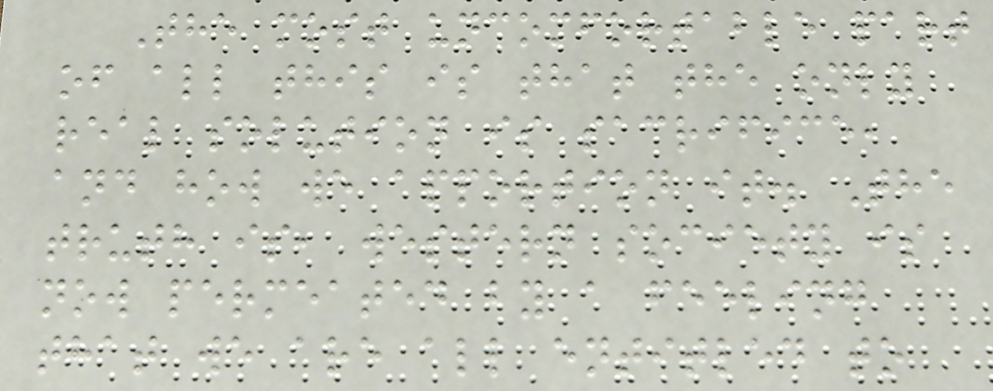The most uncomfortable part
of all this is that the only
real solution is sacrifice,
and how we apportion it. The
truth is, western society is
now permeated by a feeling
that we are all entitled to
